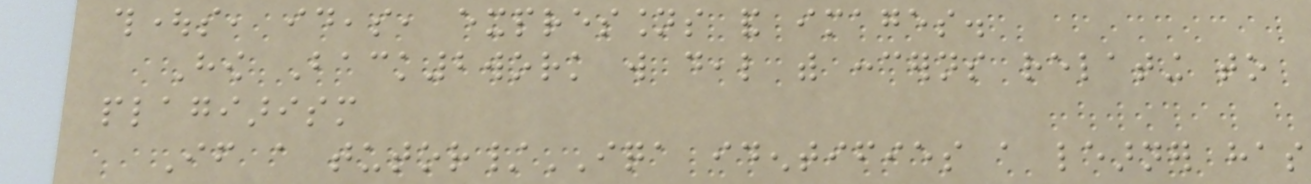thoughts, ideas, expressions and images.
How Back2work will deal with concerns relating to
plagiarism
If a tutor/IQA identifies a learner has
